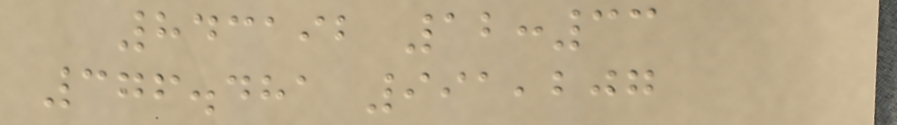843192 12:33
376.481 991,207
